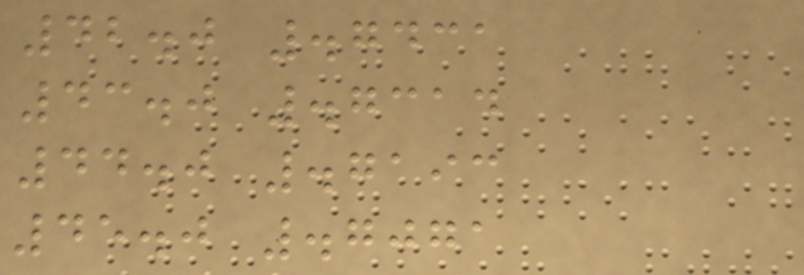42.0 .7431
43.0 .7314
44.0 .7193
45.0 .7071
